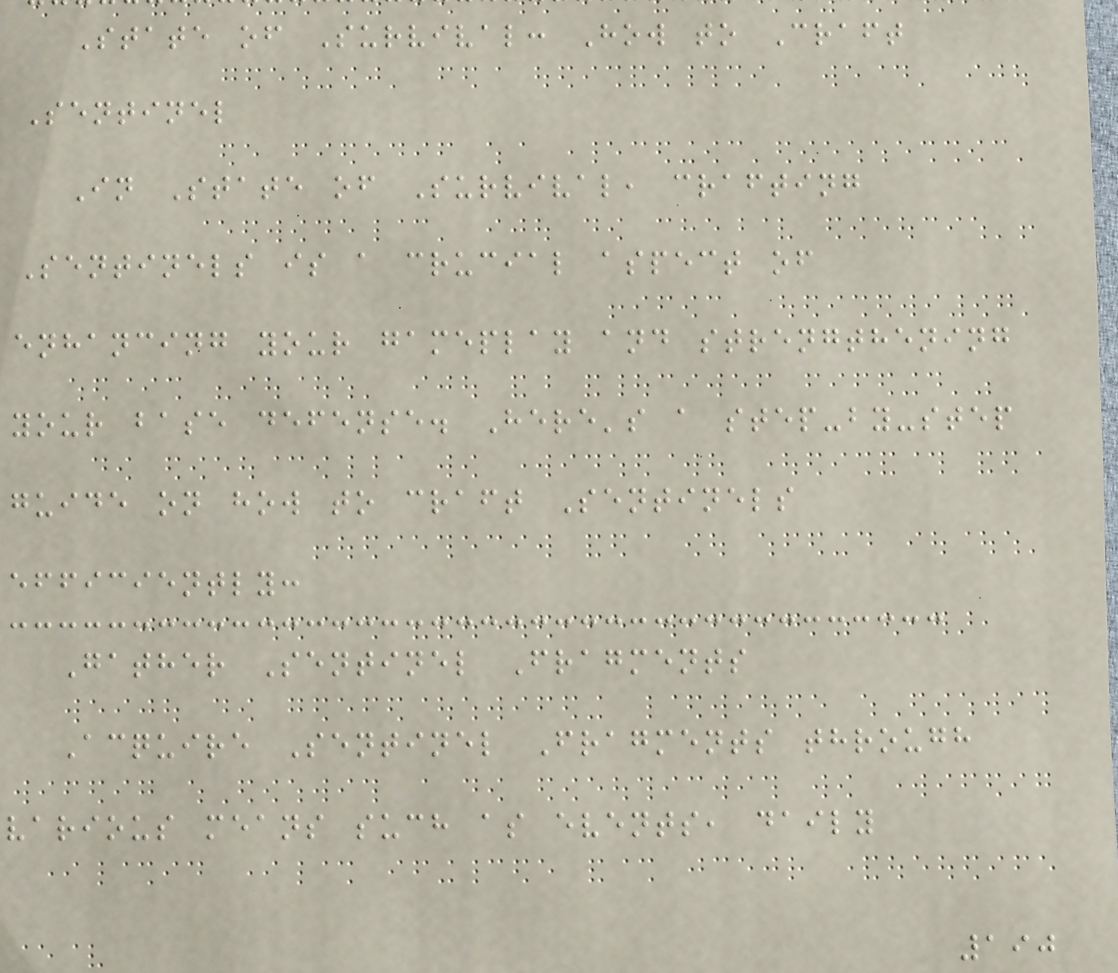State of Survival: How to Craft
Sentinel
In State of Survival, crafting
Sentinels is a crucial aspect of
enhancing your gameplay and strengthening
your base defense. Here's a step-by-step
guide on how to craft Sentinels
efficiently:
Gather Sentinel Fragments
Acquire Sentinel Fragments through
various means such as events, daily
190
